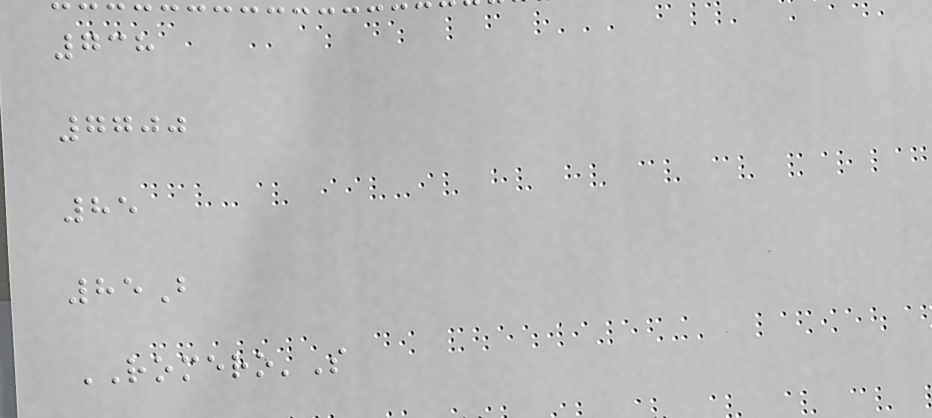738
7700
85
85B
ROMERO'S
